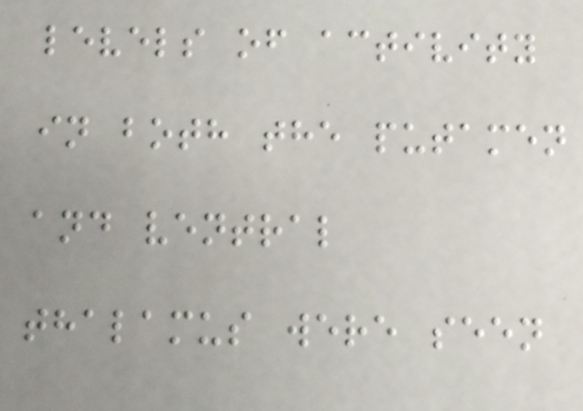levels of activity
in both the putamen
and ventral
thalamus were seen
